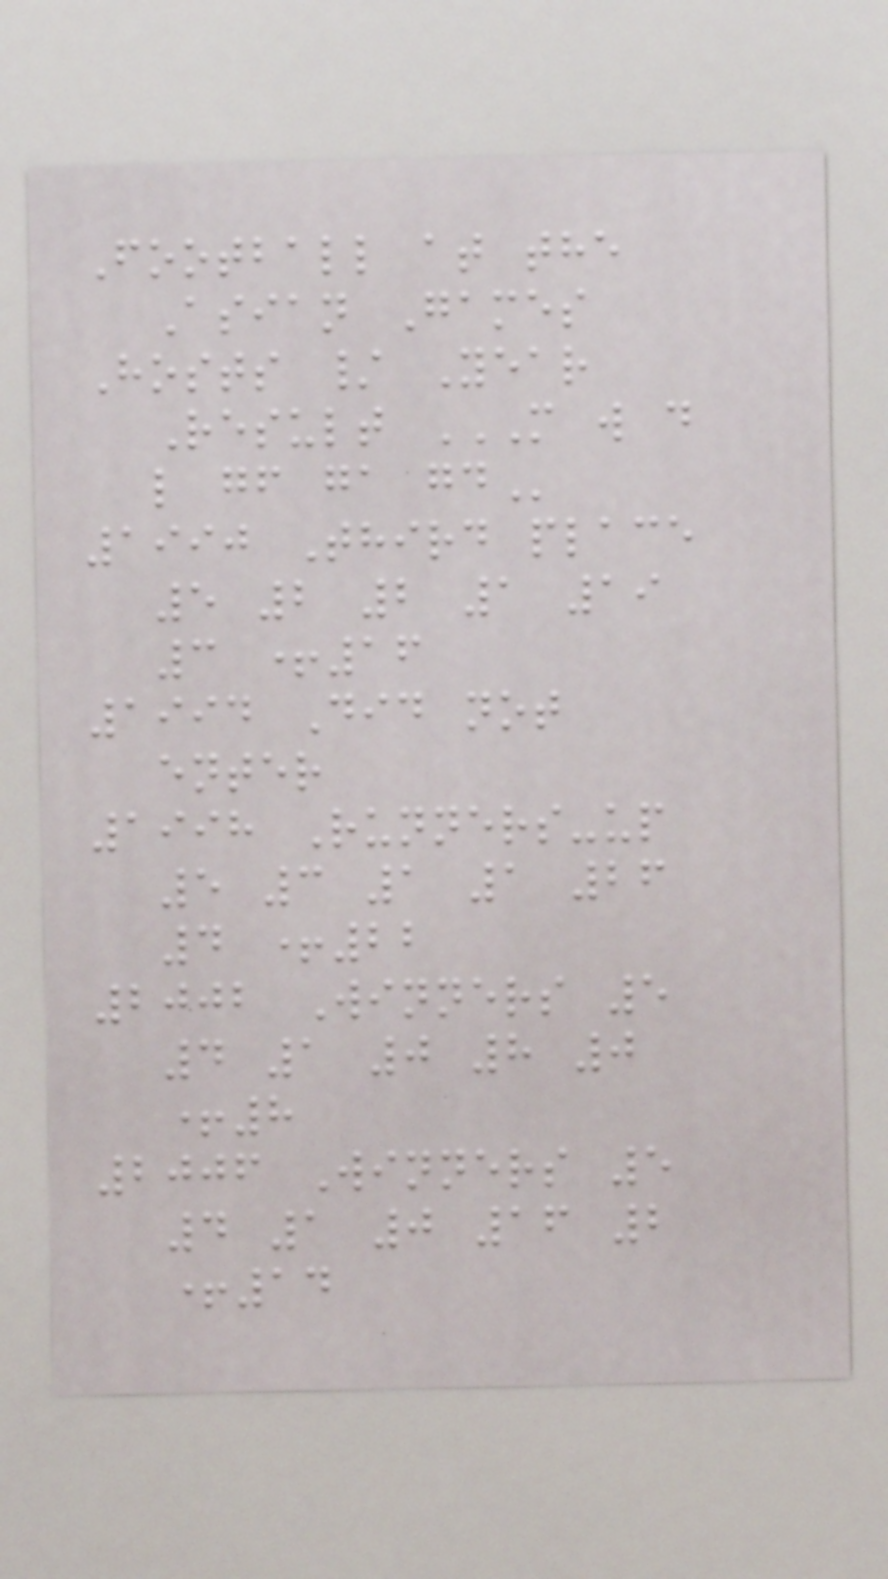Football at the
Asian Games
Hosts / Year
Result M W D
L GF GA GD
1990 Third place
5 2 2 1 19
3 +16
1994 Did not
enter
1998 Runners-up
5 3 1 1 26
4 +22
2002 Winners 5
4 1 0 8 0
+8
2006 Winners 5
4 1 0 16 2
+14
